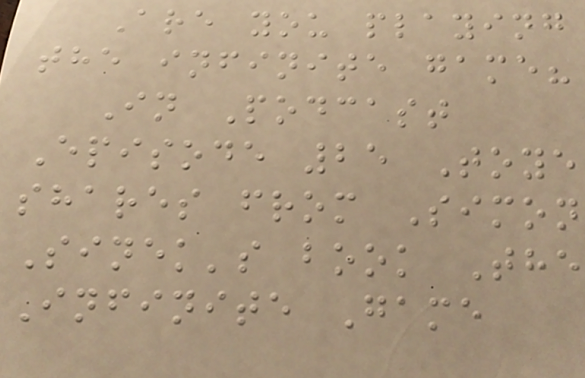Are you playing
the infinite game?
In Podcast
Episode 25 Toye
shares from Simon
Sinek's book The
Infinite Game
